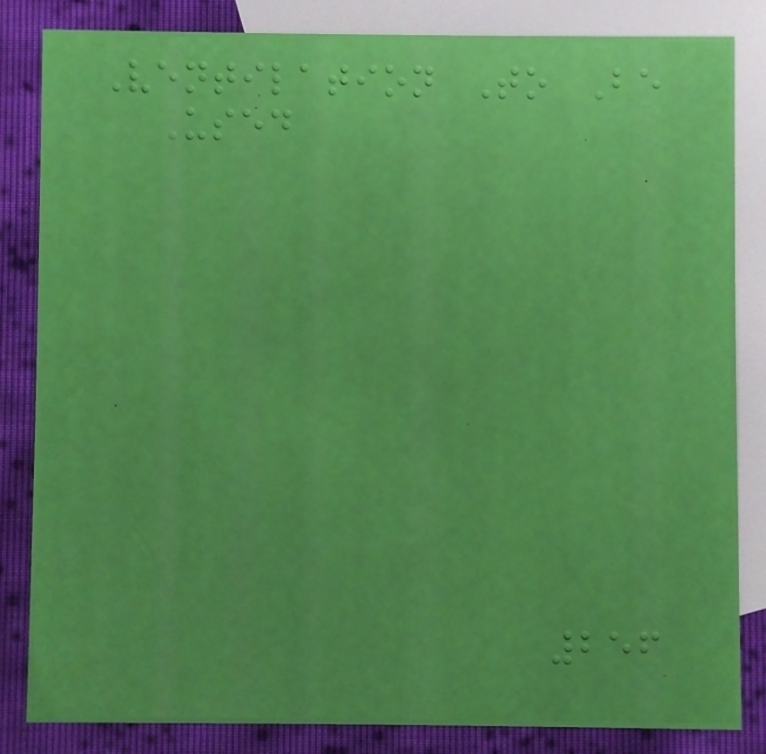Ventilation To Be
Used
256
